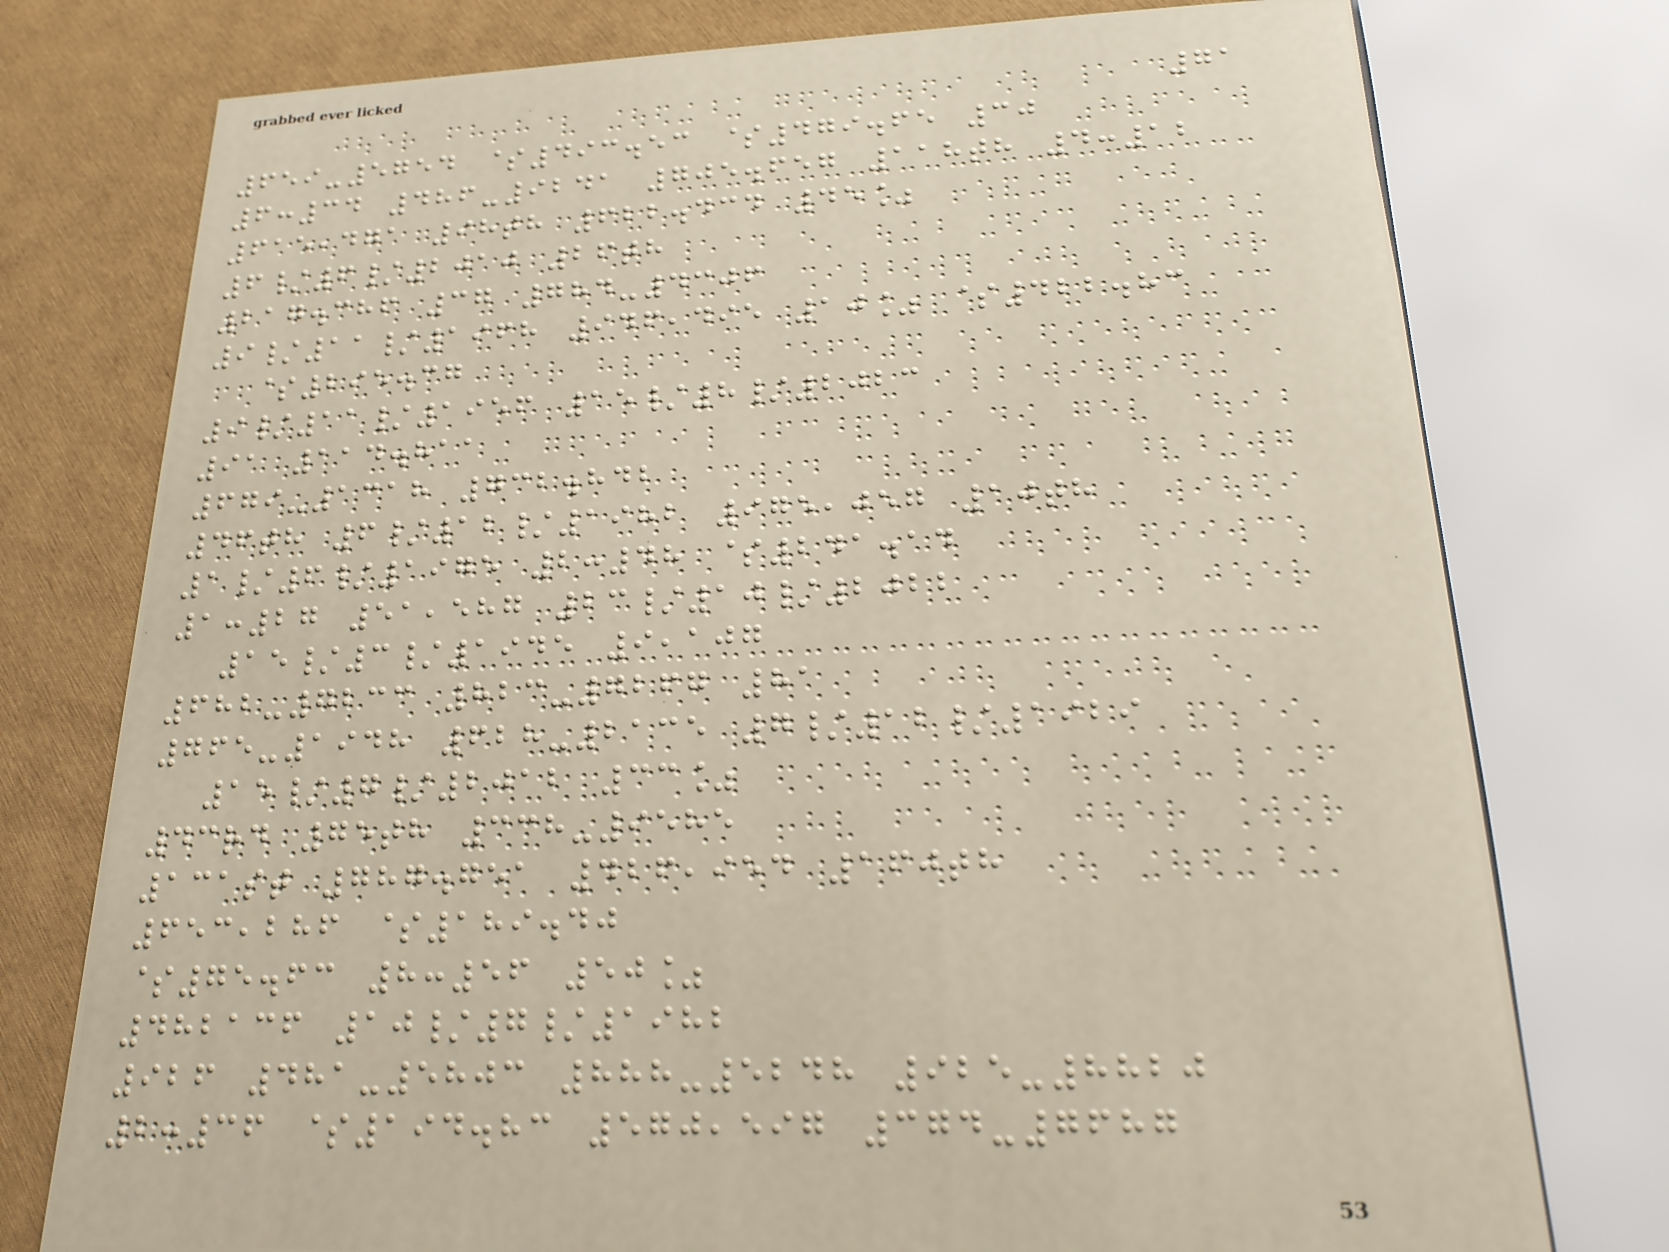71
659-5754 $493.53 $479.65 30
6:34 486-9241 705.657 118th 4:12
615,471 98th 622.434 45%
6/6/2010 26th
217.386 37 784-4306
9/11/1968 946,495 10% $422.83
$295.37
9/11/1956 15/8/2023
91 114.811
679-1318 732.842
46th 6/12/1982 975,057 10th
1/6/1975 2:48 $241.14
1:27 51,587 23/10/2022
15/3/1945 9,107
682-7233 823-7267 81
765-1948 628-2135 7/12/1929
15/7/2012 33%
43rd 75th 338-9585
131st 787.751 426,954 160th
653,286 $189.40
$75.63 8:56 50%
482136 10/7/1982
926 481-5803 888-5248 925-8820
2:36 $194.83 570,597 374-7687
